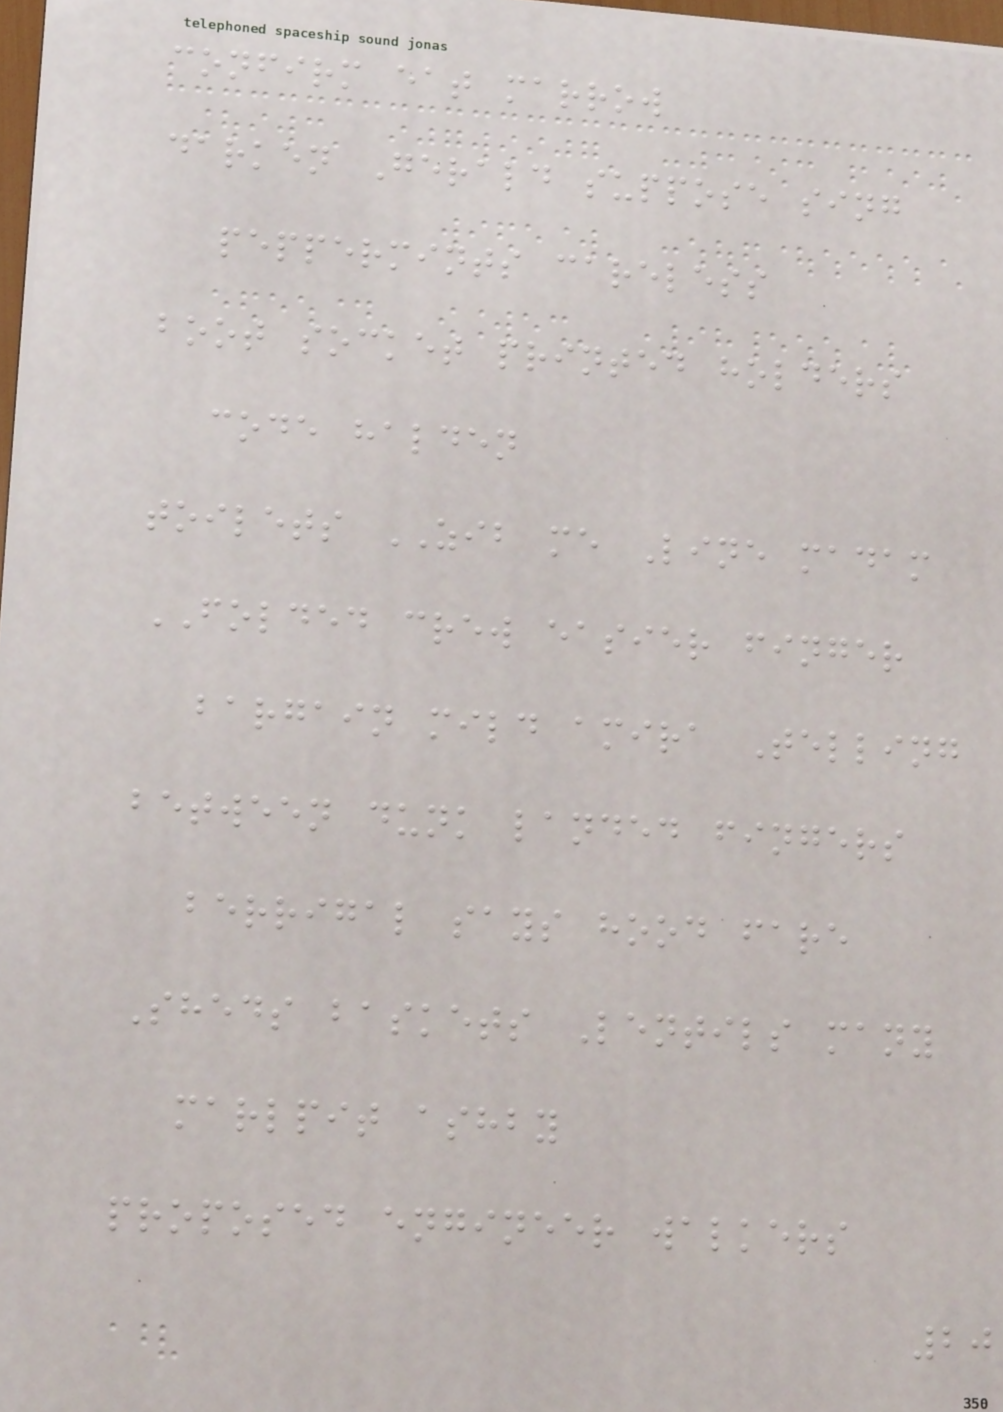confirm eat marrow
darken Gerald suppose sing
peppermints careless
boot socket printed holders
code halden
toilets ZIB me Line madam
FOLDED crew easier finger
bargain mild amira Telling
between dunk landed fingers
berrigal says hood fare
Sheds baskets Lentils many
marlpit ashby
proposed engineer walkers
20
